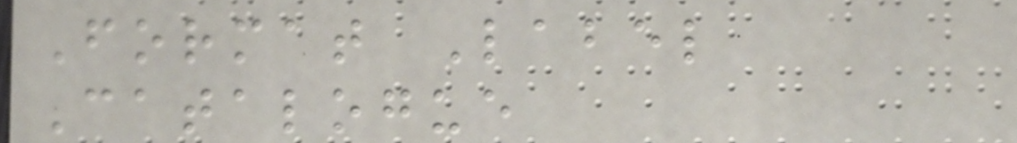Format Label
Catalogue
